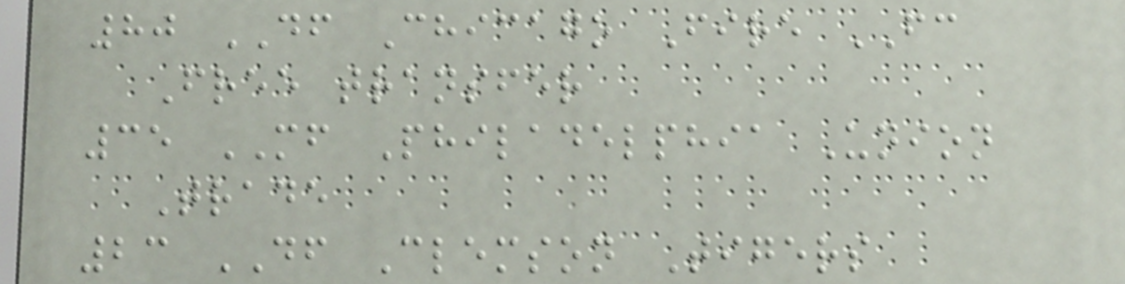80 DF Chicago Fire FC
Free transfer
35 MF Philadelphia Union
Trade
23 DF Clemson Tigers
